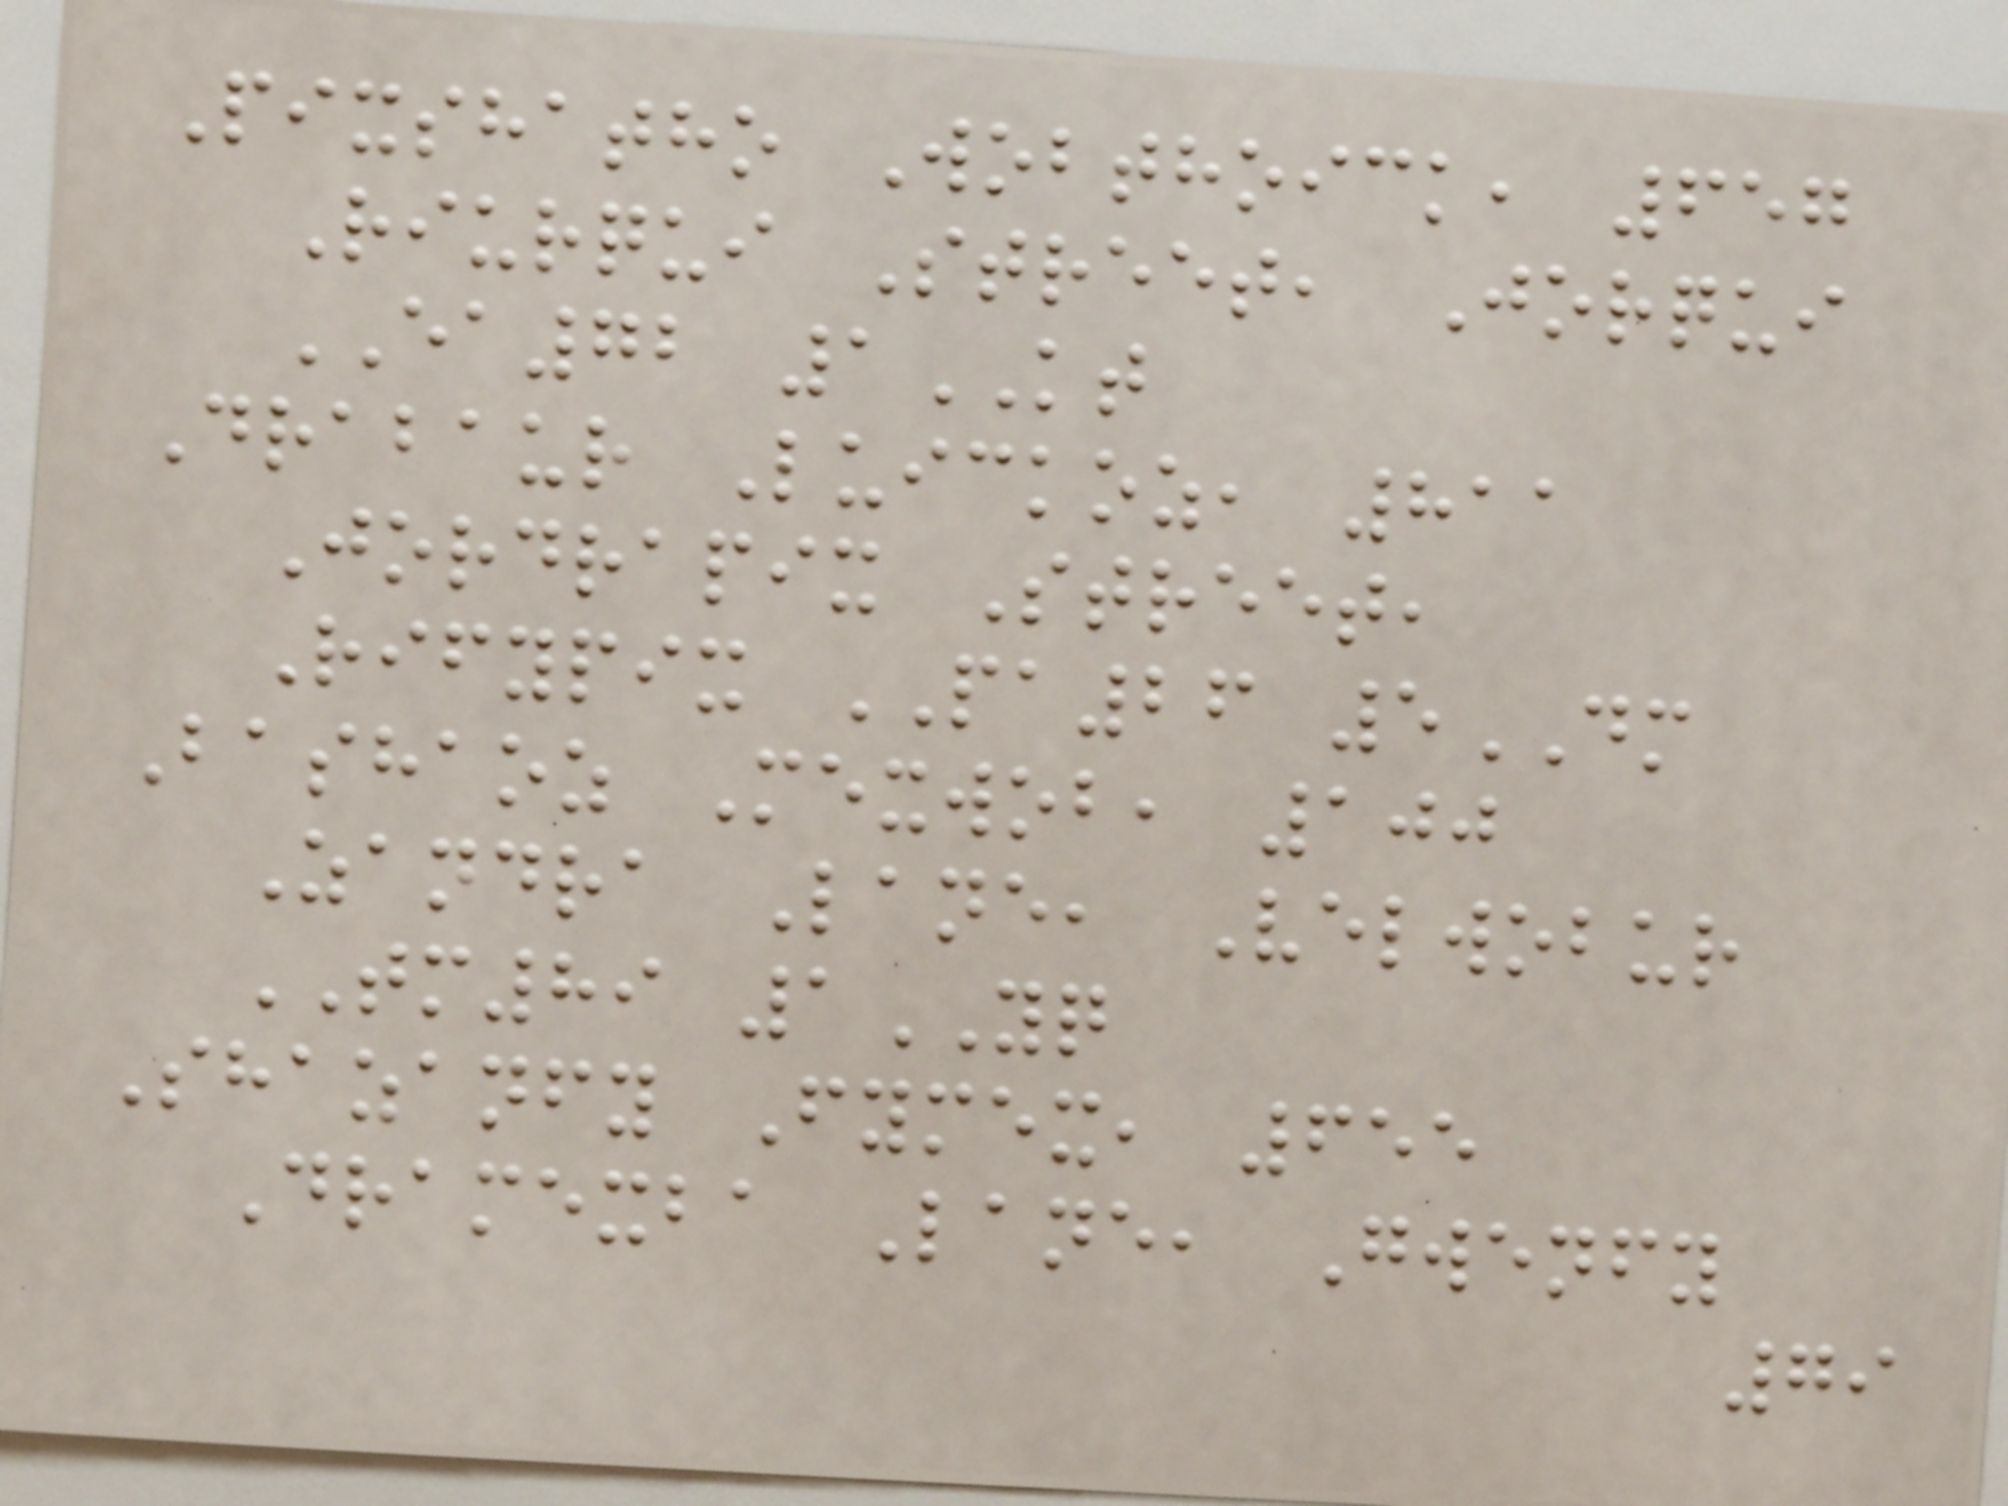Pixshatho Wobthoick, 657
Riurqui Street, Jorqui
EA72 1KT
Drabaur Luickoz, 811
Jordrapix Street,
Rifypix PA26 5DM
Bashaoz Mexwob, 100
Zandra Lane, Velwobur
TM89 1YQ
Shazanfy Fymex, 655
Dramexba Lane, Gwenfy
79
